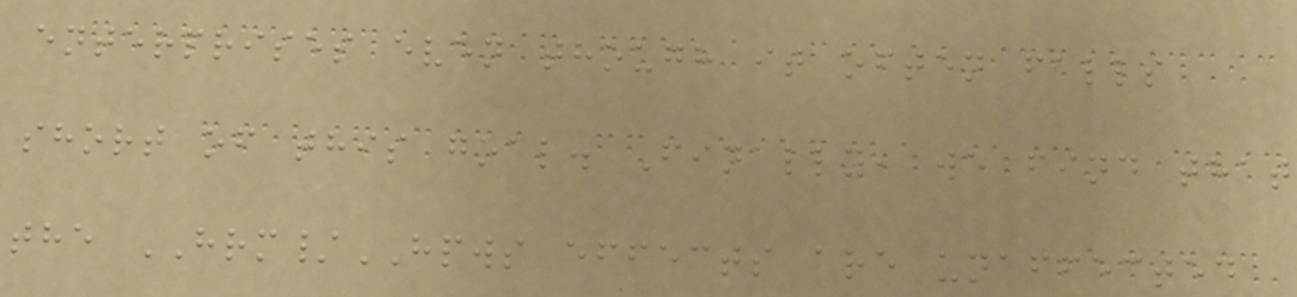enterprises even though it often falls
short of this goal. Finally, we find that
the HRM/HPWS effects are unaffected
